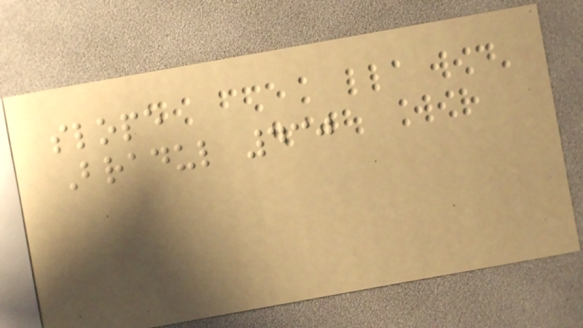slope
Bradul 430
